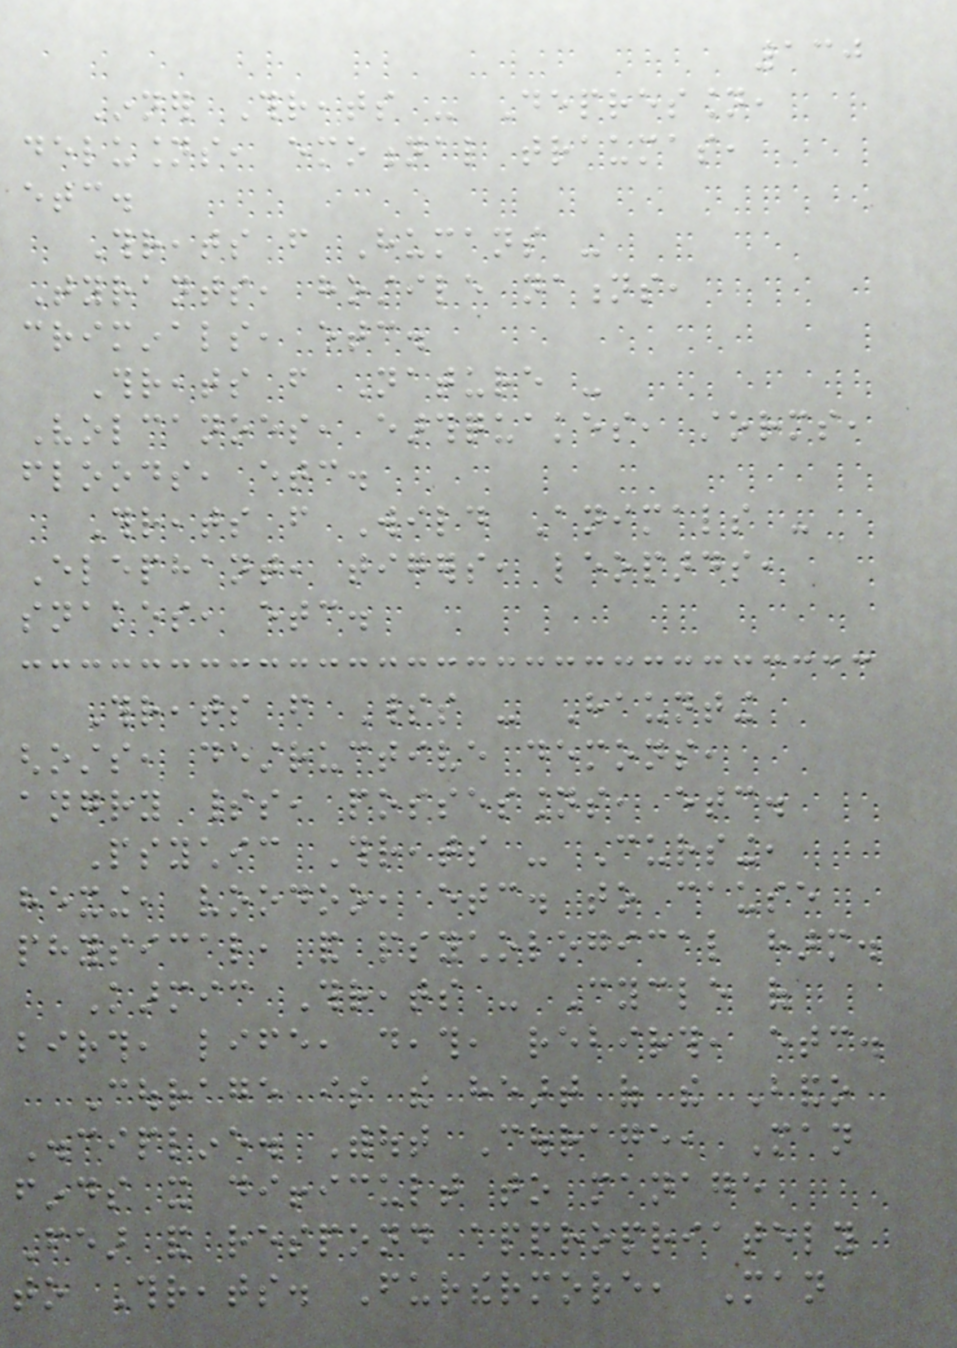130
Inner Threats - Depression,
delusions, emotional traumas,
etc.
Threats from Humans -
Tyrants, hostile nations,
criminals, etc.
Threats from Nature -
Volcanoes, earthquakes, storms,
floods, etc.
Threats from Wild Animals -
Elephant, tigers, leopards,
snakes, etc.
Threats from Spirits - Haunting
ghosts, destructive demons,
angry spirits, possessions, etc.
Psychic Threats - Cursing,
hexing, voodoo, etc. to cause
physical, and psychological harm.
Karmic Threats - Cycle of
birth, life, death, rebirth, etc.
Courage is the heart of the Bando
Discipline. Without Courage, Man
finds it difficult to manage
Fear and respond appropriately
to Threats. Furthermore, Man
